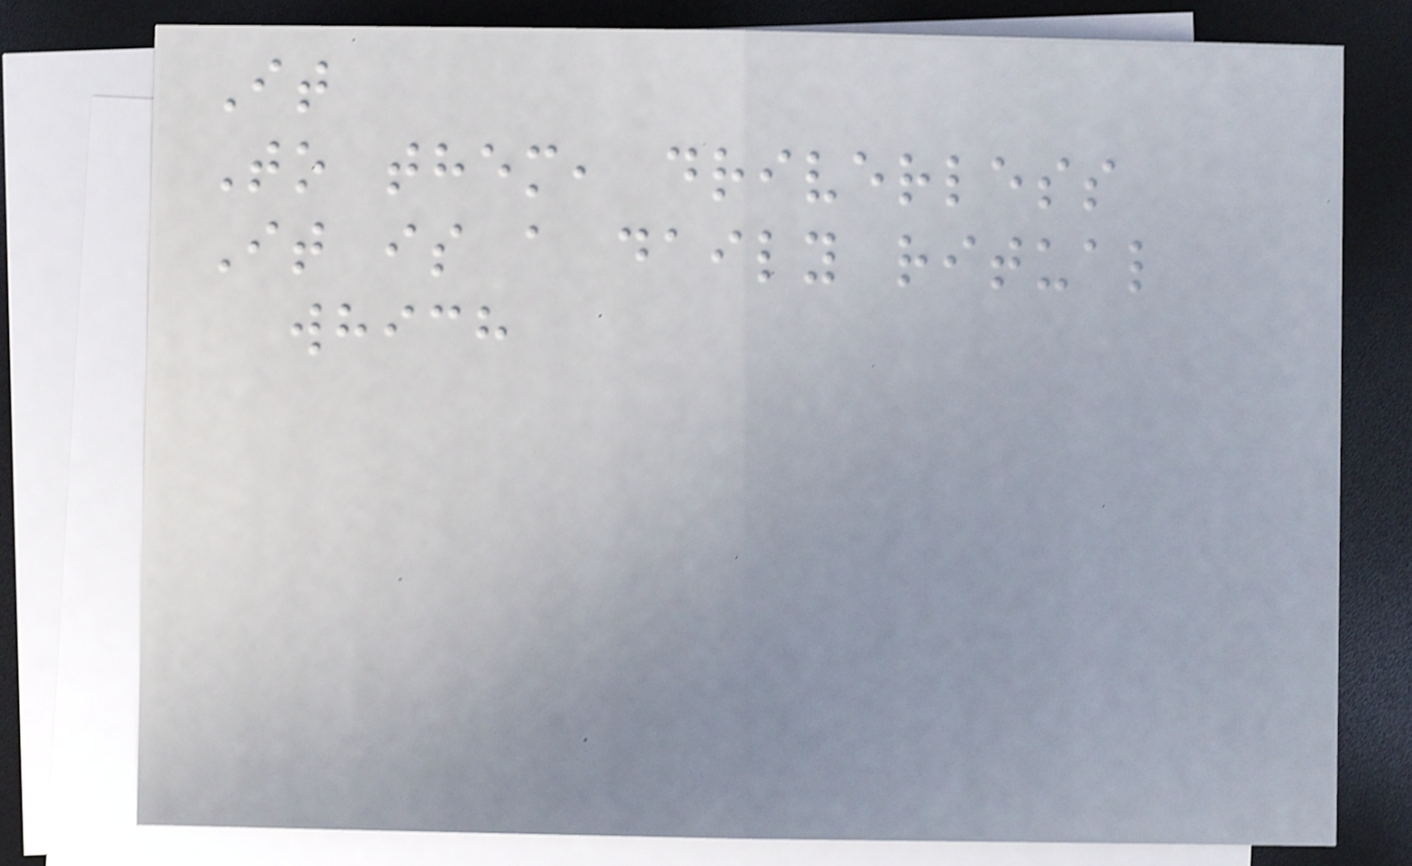It
To them, driverless
It is a daily ritual
which
